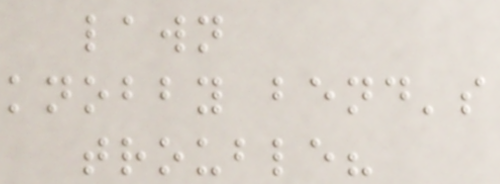lawn
knobby bend's
trouble?
